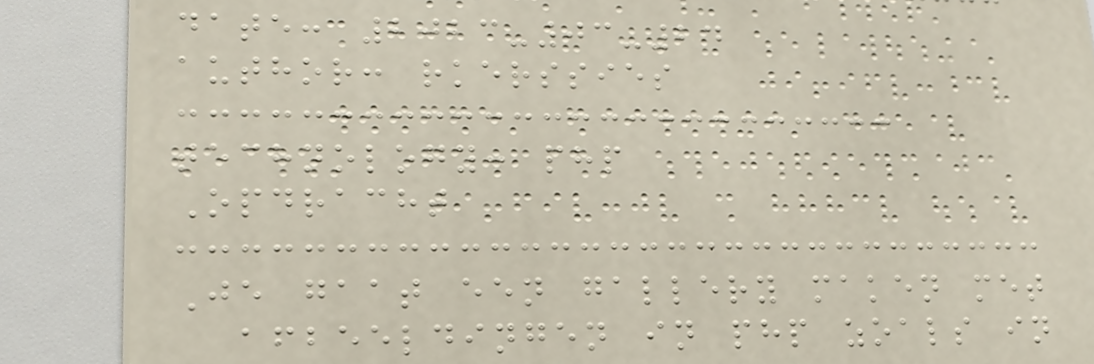date: 2023-03-24
author: rkerssies
technology: php
Opdracht
Je gaat een gallery maken met
afbeeldingen in php zoals in
